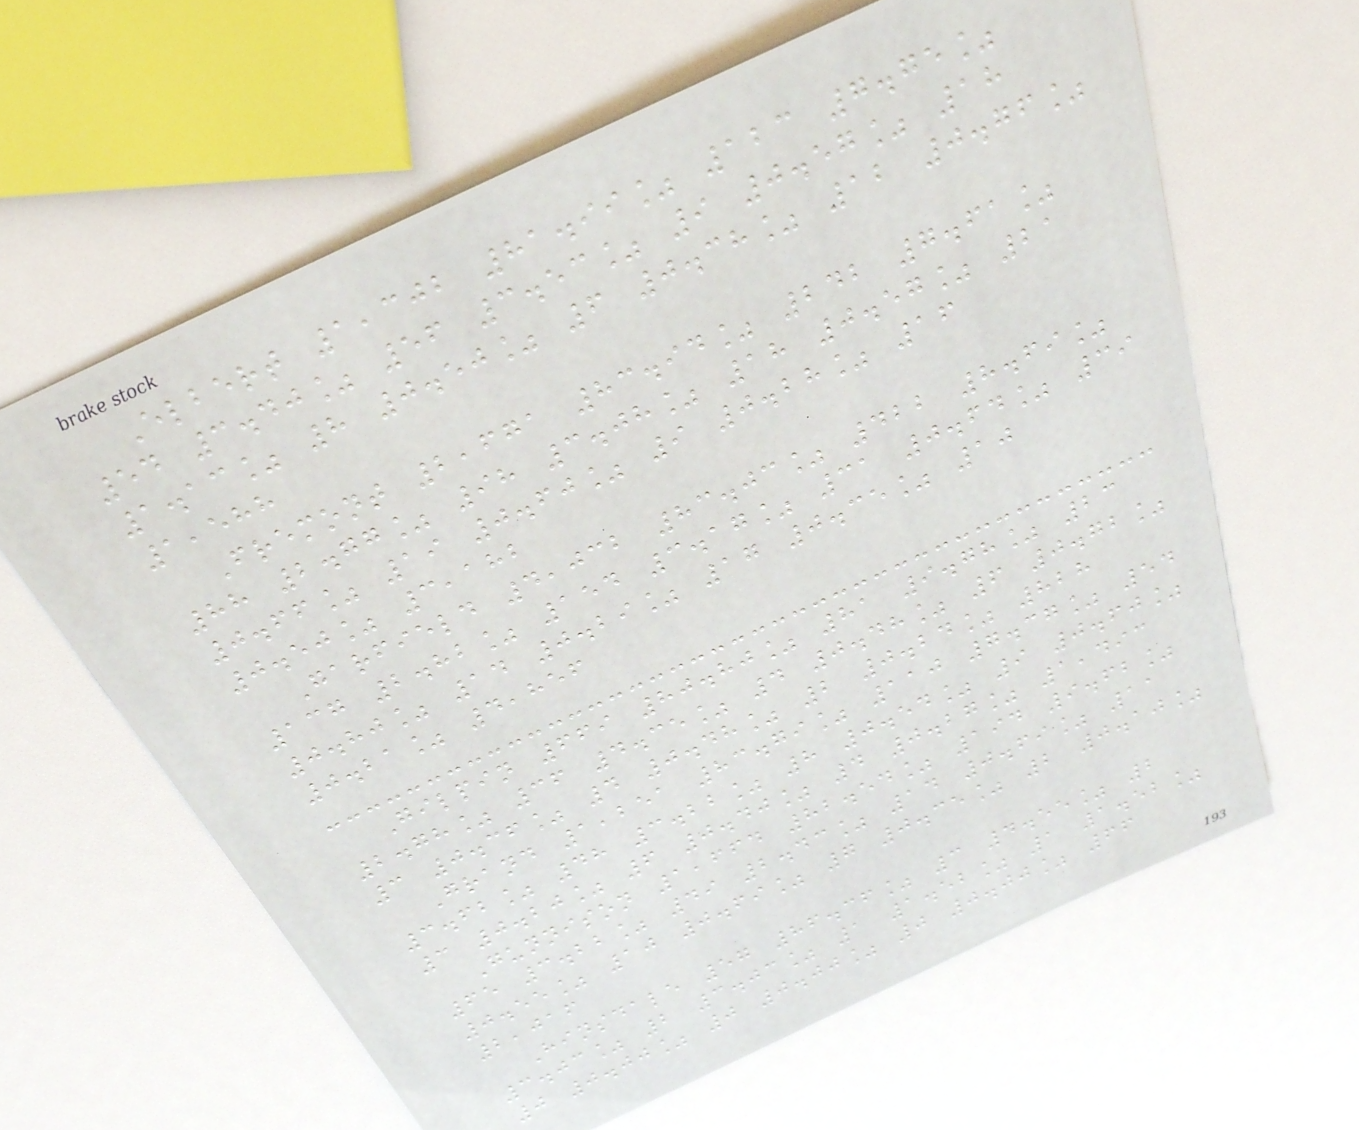Elbert 1,302 81.99% 123 7.75%
54 3.40% 56 3.53% 9 0.57% 18
1.13% 8 0.50% 6 0.38% 12 0.76%
1,588
Fremont 2,671 83.94% 242 7.61%
88 2.77% 98 3.08% 18 0.57% 21
0.66% 19 0.60% 9 0.28% 16
0.50% 3,182
Garfield 4,032 83.03% 422 8.69%
137 2.82% 154 3.17% 31 0.64% 39
0.80% 14 0.29% 17 0.35% 10
0.21% 4,856
Gilpin 669 80.80% 81 9.78% 23
2.78% 36 4.35% 4 0.48% 6 0.72%
3 0.36% 4 0.48% 2 0.24% 828
Grand 1,251 83.79% 110 7.37% 54
3.62% 48 3.22% 8 0.54% 9 0.60%
3 0.20% 6 0.40% 4 0.27% 1,493
Gunnison 1,664 82.54% 194 9.62%
65 3.22% 49 2.43% 14 0.69% 11
0.55% 10 0.69% 7 0.35% 2 0.10%
2,016
Hinsdale 57 86.36% 3 4.55% 2
3.03% 2 3.03% 1 1.52% 1 1.52%
0 0.00% 0 0.00% 0 0.00% 66
